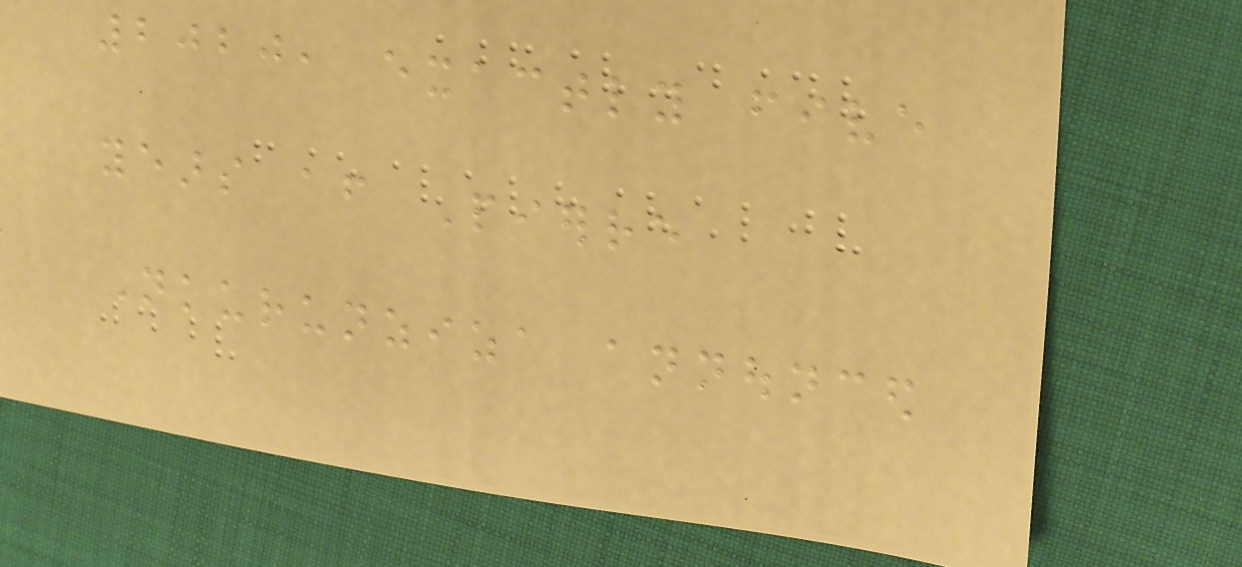2020, exactly five
years after Pierre
Nkurunziza announced
